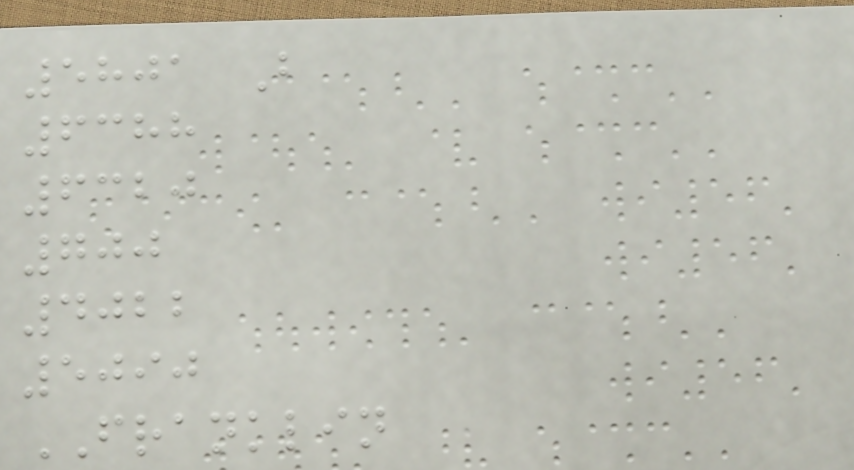5801 B
6388
6320
700
4022
5090
FRANKLIN
